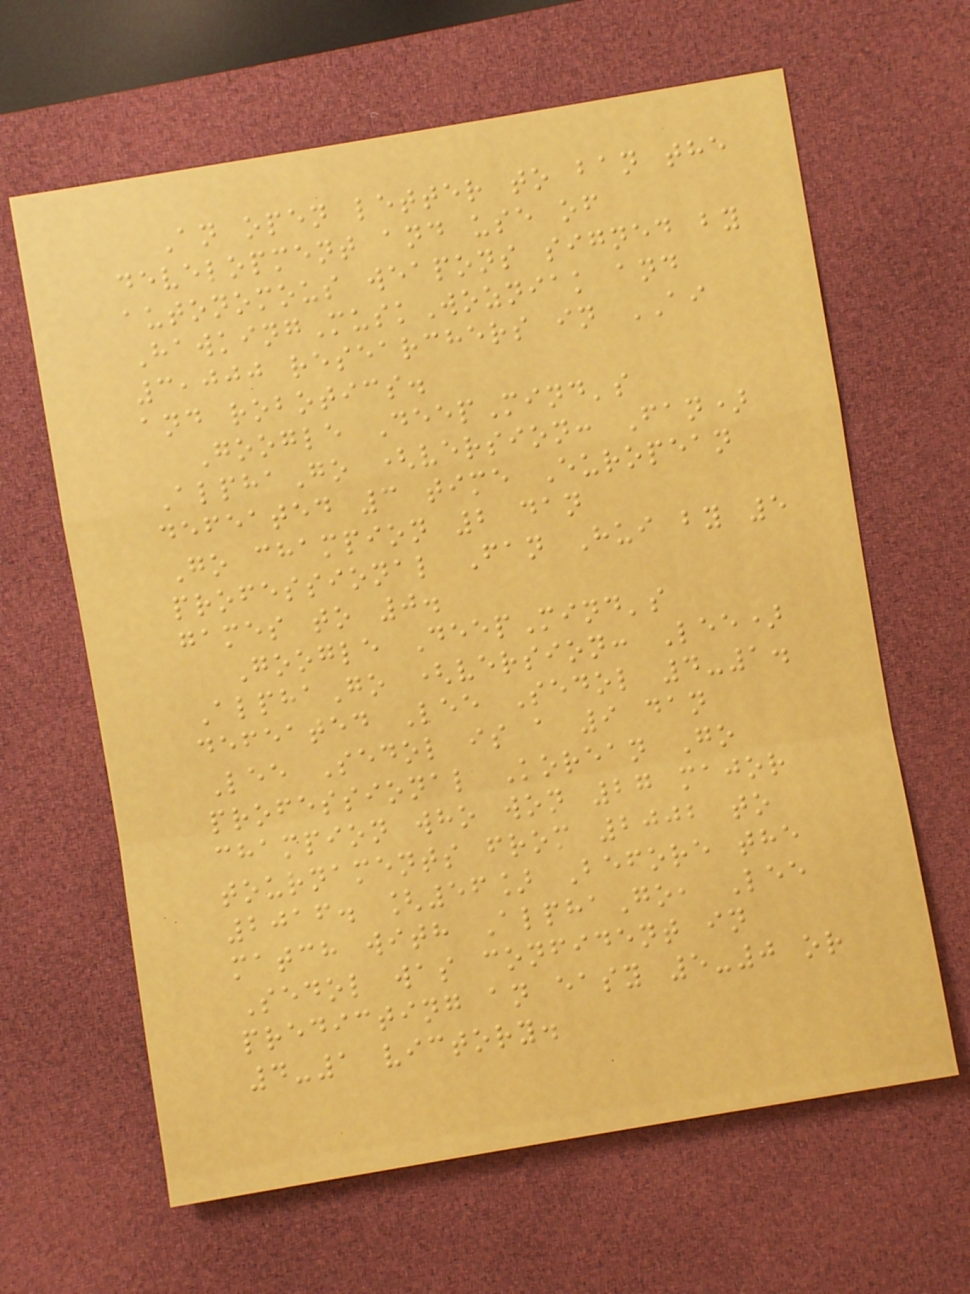An open letter to ban the
development and use of
autonomous weapons signed by
HawkingMuskWozniak and
3,000 researchers in AI
and robotics.
Google DeepMind's
AlphaGo (version: Fan)
defeated 3 time European
Go champion 2 dan
professional Fan Hui by 5
games to 0.
Google DeepMind's
AlphaGo (version: Lee)
defeated Lee Sedol 4-1.
Lee Sedol is a 9 dan
professional Korean Go
champion who won 27 major
tournaments from 2002 to
2016. [56] Before the
match with AlphaGo, Lee
Sedol was confident in
predicting an easy 5-0 or
4-1 victory.
